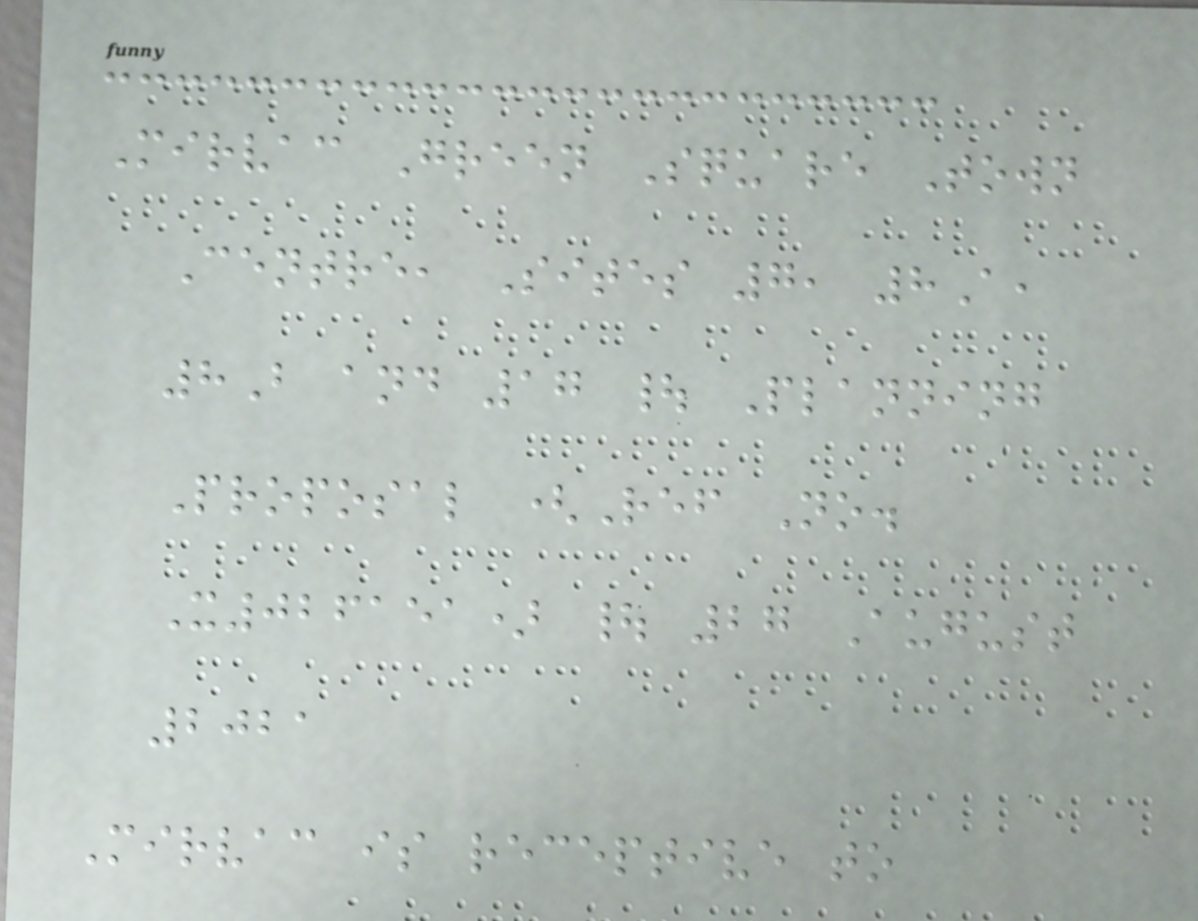Mirvac Green Square Town
Centre, Sites 7, 8A,
8B and 17 | Planning
Proposal (Ref No.
X026151) | 27 August
2021
Mirvac is receptive to
